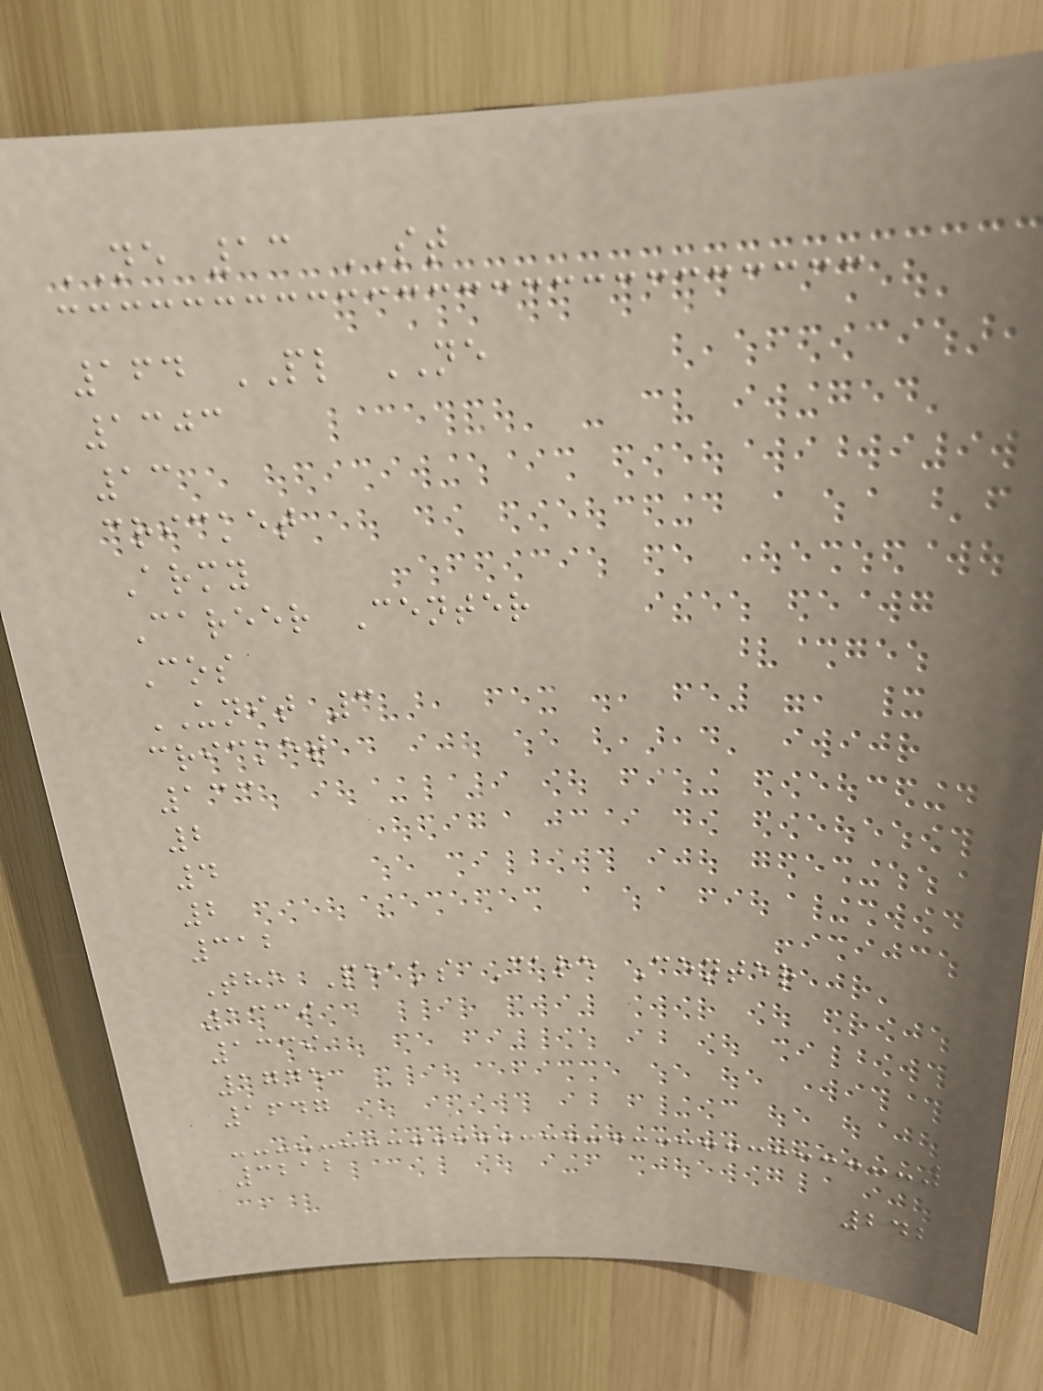NE 13 ST
164 PL NE
1303
13
cricket
Army
Career Center
Cos
UNIT 3
cricket
133
2
4
2
312
The Peaks Care Center
1339
1339
1745
1647
3212
242
